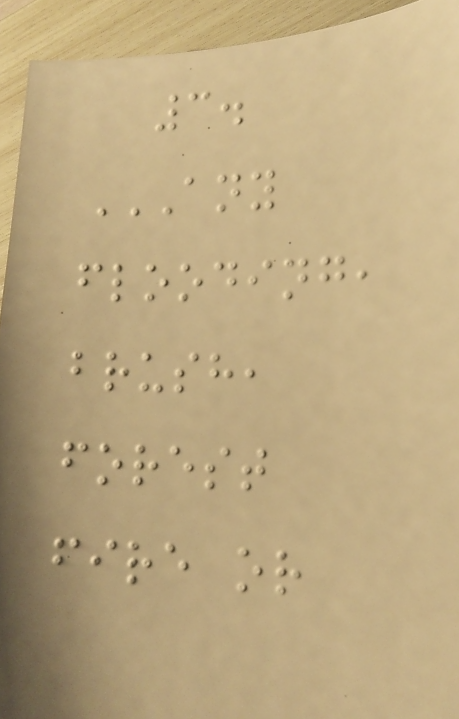3.
ANY
FLOODING,
BRUSH,
FOREST
FIRE OR
